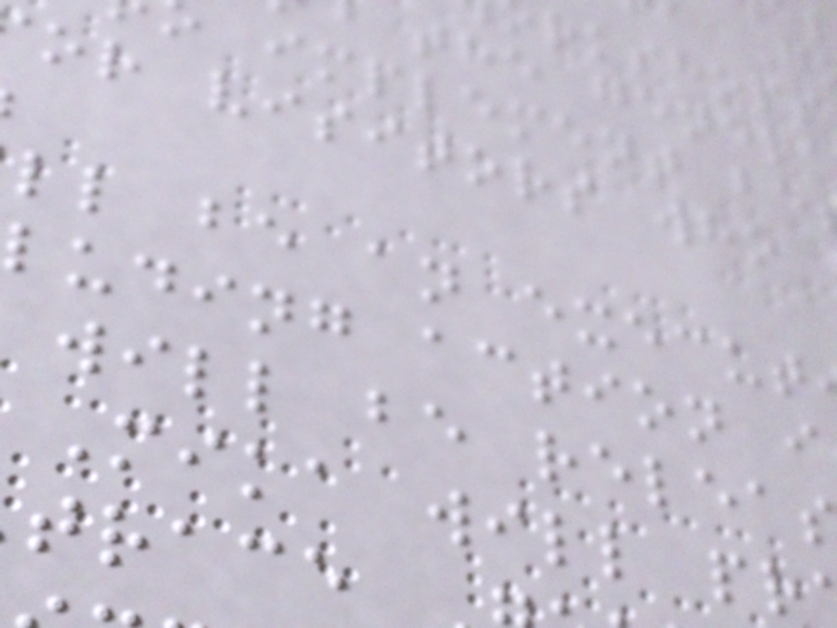implement be
or visitors who
ll be an execut
luding action i
will be relea
Mika will pr
